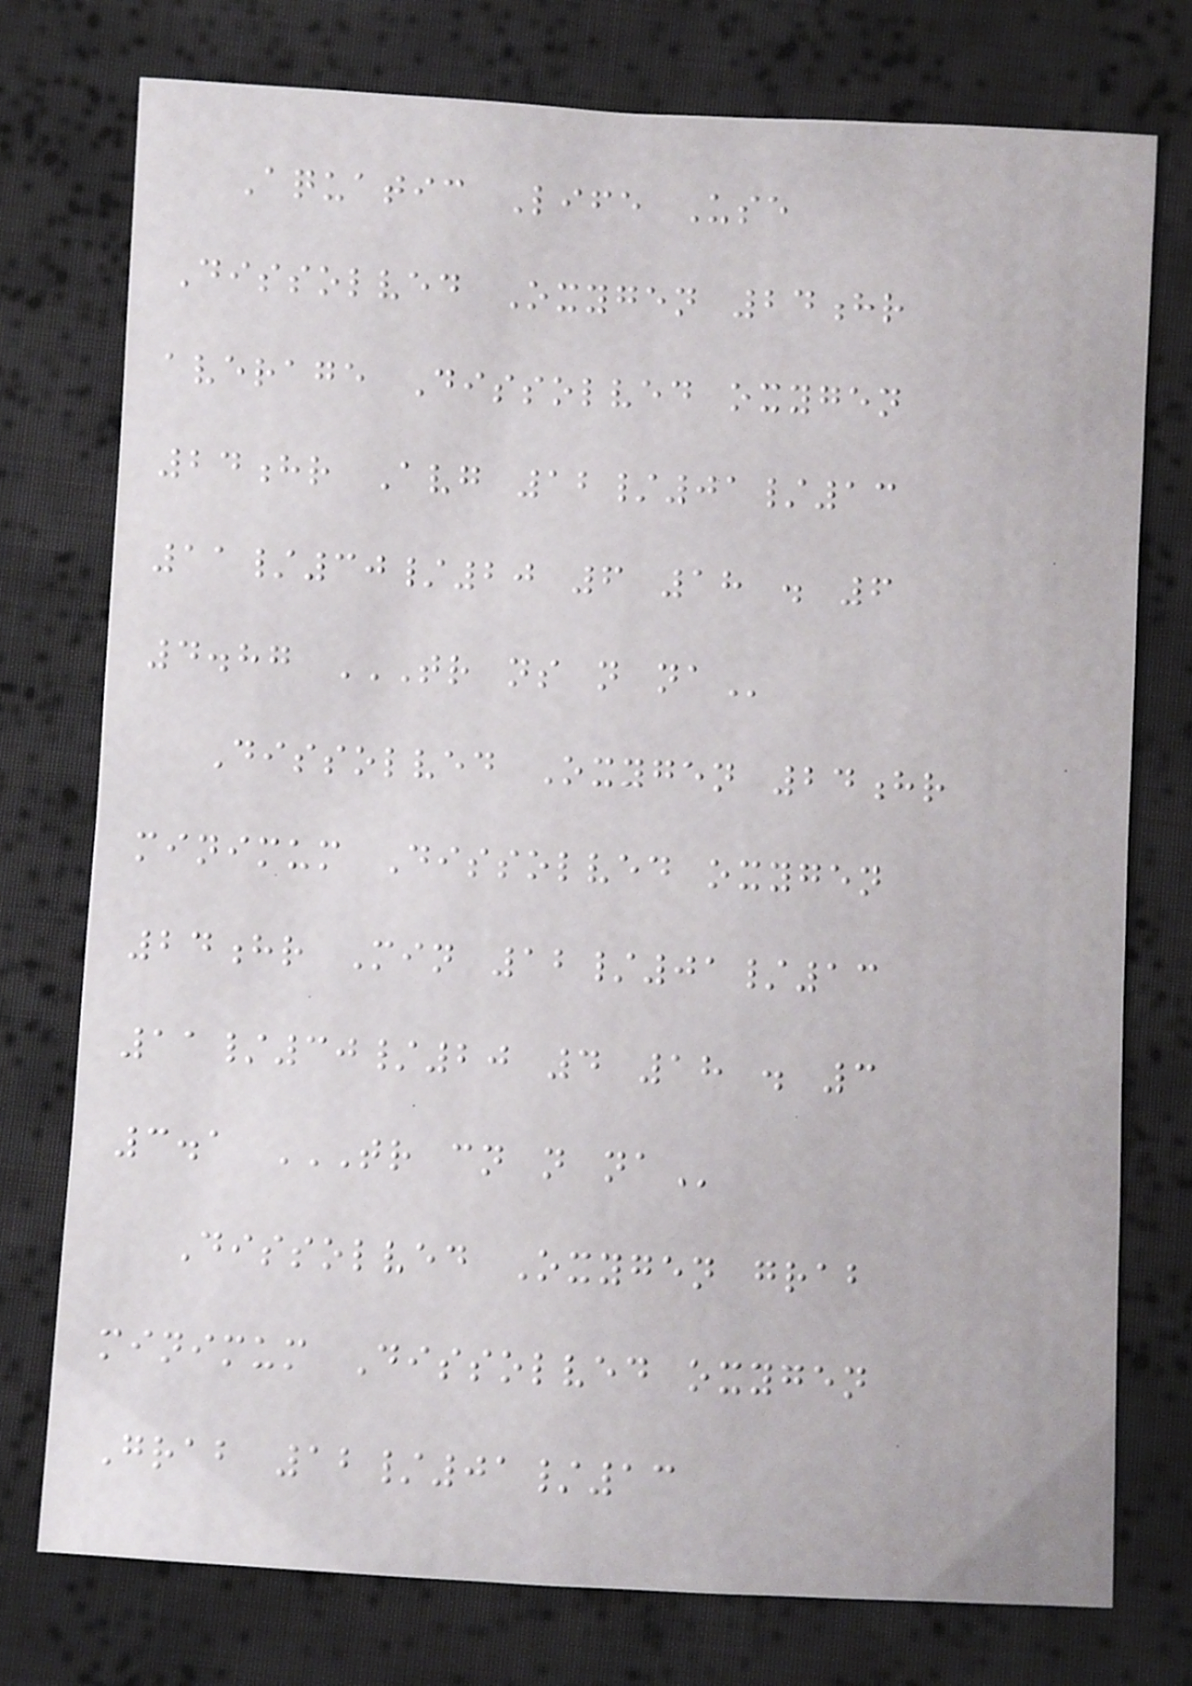Aquatic Life Use
Dissolved Oxygen 24hr
average Dissolved oxygen
24hr Avg 12/01/13
11/30/20 6 18 . 6
4.87 TR NS N NA
Dissolved Oxygen 24hr
minimum Dissolved oxygen
24hr Min 12/01/13
11/30/20 4 18 . 3
3.1 TR CN N NA
Dissolved Oxygen grab
minimum Dissolved oxygen
Grab 12/01/13
